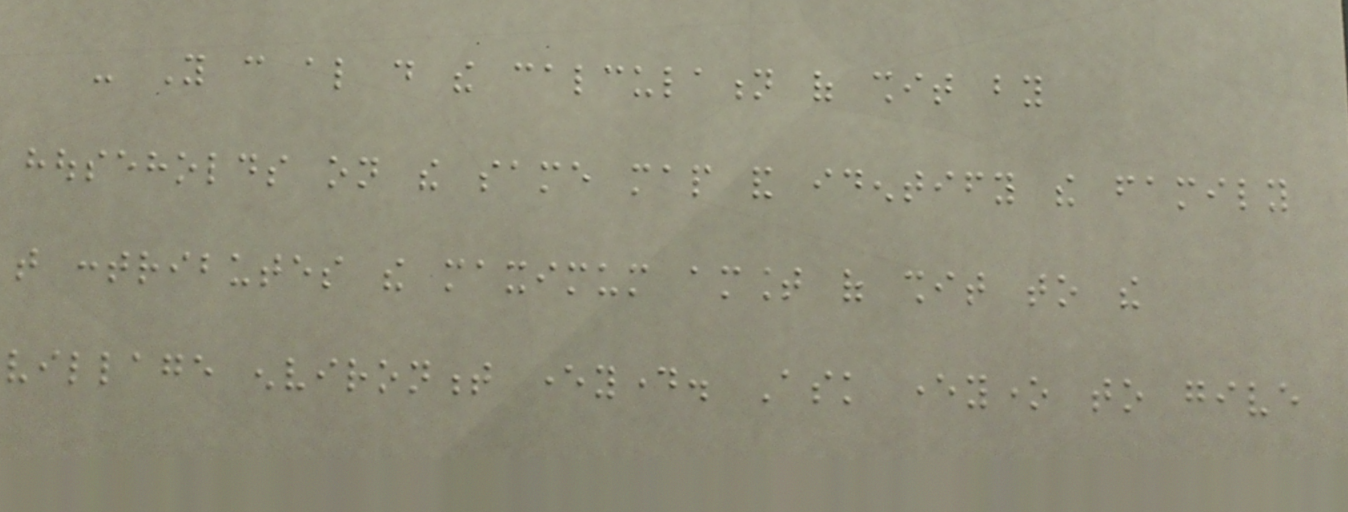- You can also do the calculation of shit by
households on the same map and identify the family
that contributes the maximum amount of shit to the
village environment everyday. Ask everyone to give
